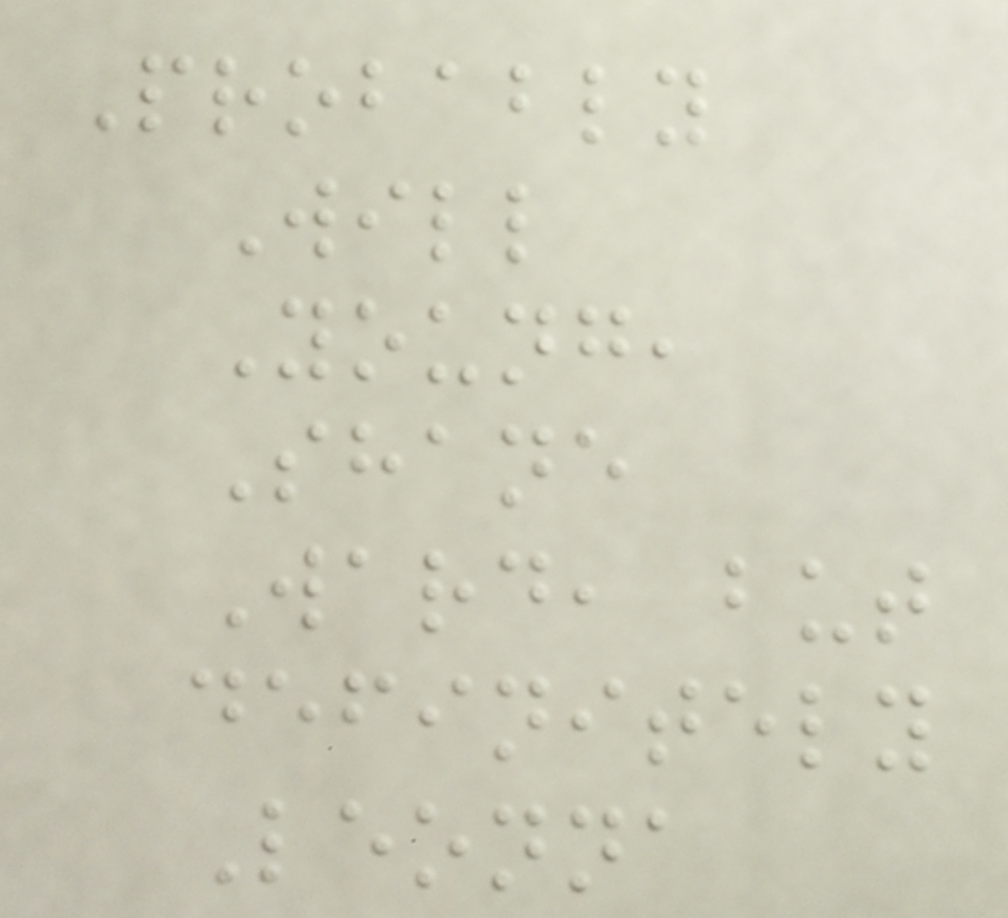Probably
Will
Young,
Shane
Ward, but
definitely
Leonna
